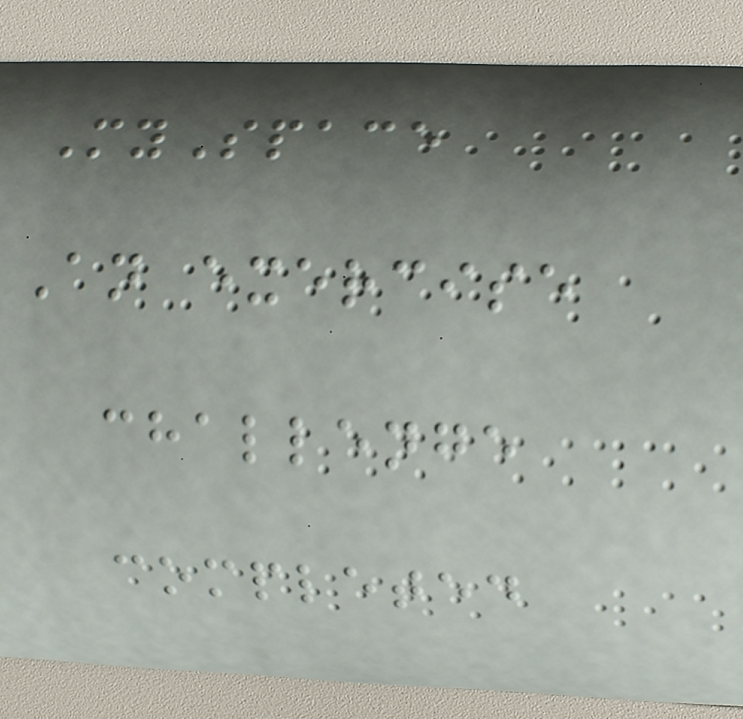MySpace
An exercise
challenge
completed
